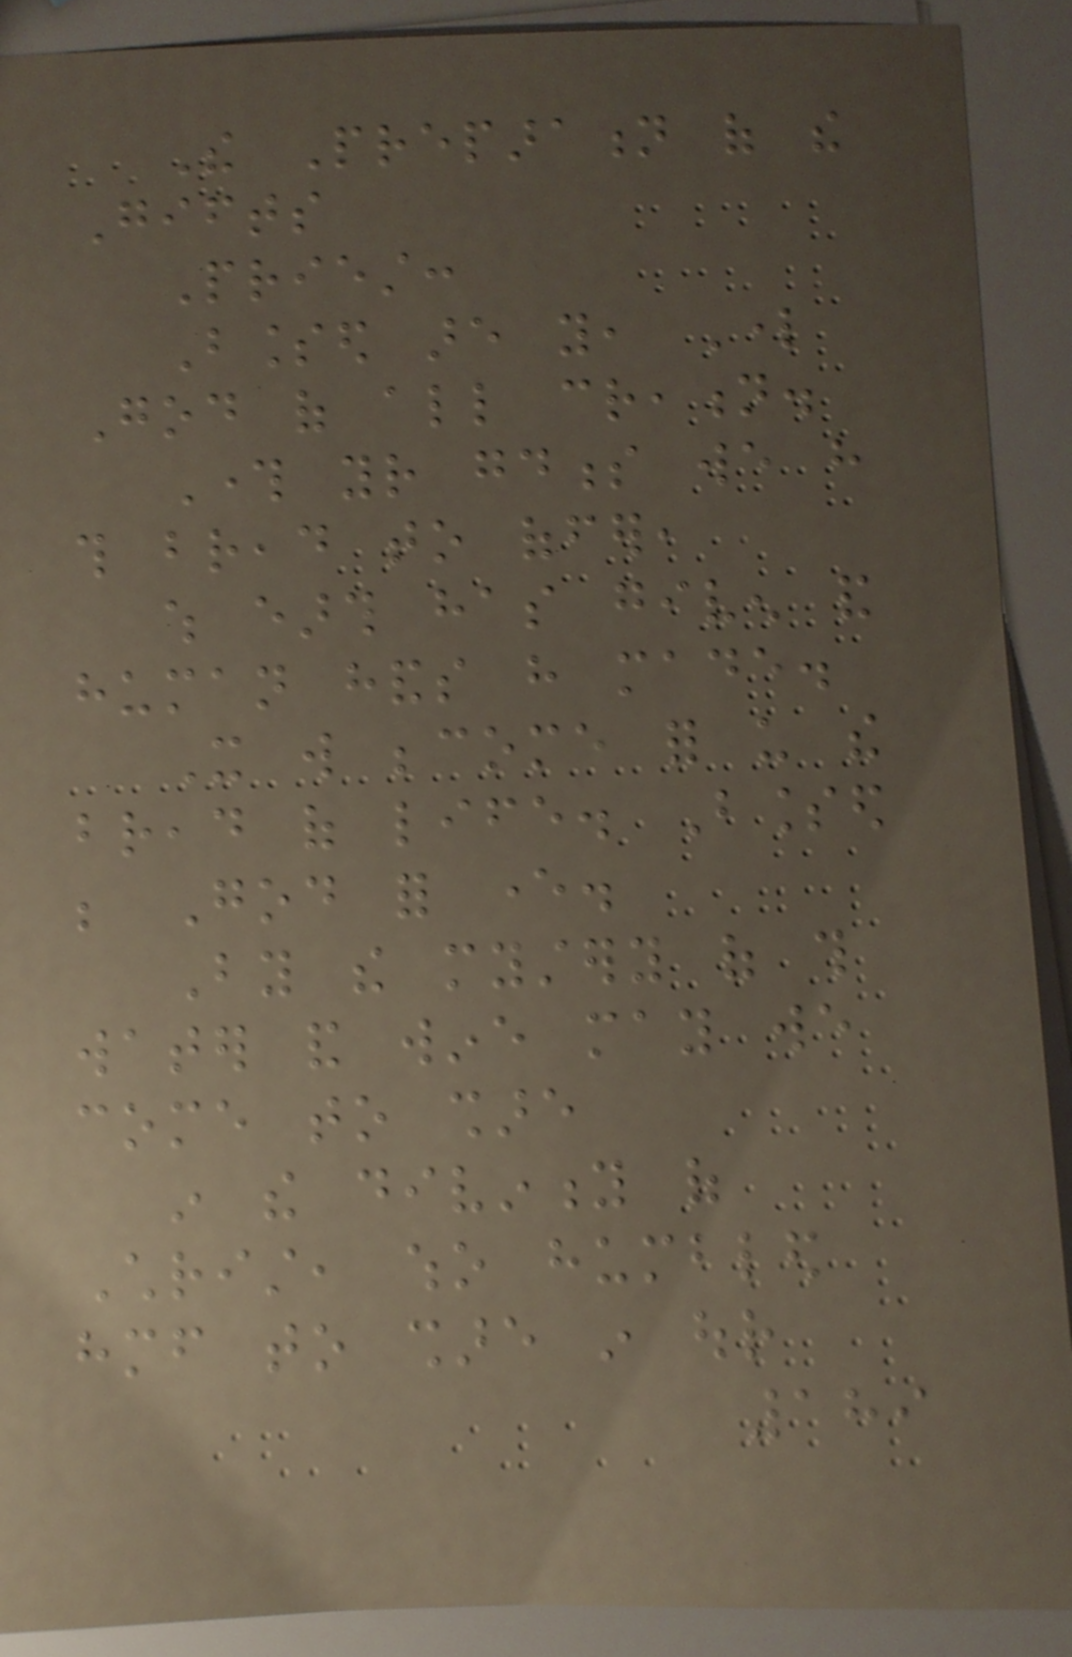The Preparation of the
Gifts
Priest:
Blessed are you, Lord
God of all creation.
Through your goodness we have
this bread to offer,
which earth has given and
human hands have made.
It will become for us the
bread of life. Blessed
be God for ever.
By the mystery of this
water and wine may we
come to share
in the divinity of
Christ, who humbled
himself to share in our
189
